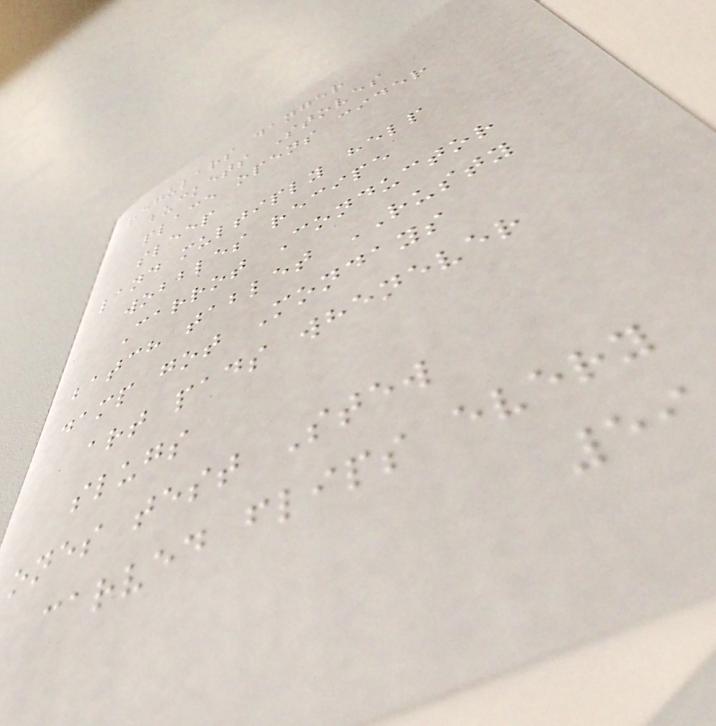regulars danger
buckets Stoves
place opens cider
sleep
land multiply help
wobbles recipe
Carrot Conductor
batch tablet RUSTY
damp got Mondays
art pads whenever
slugs
ones test Stew
carved flips every
59
